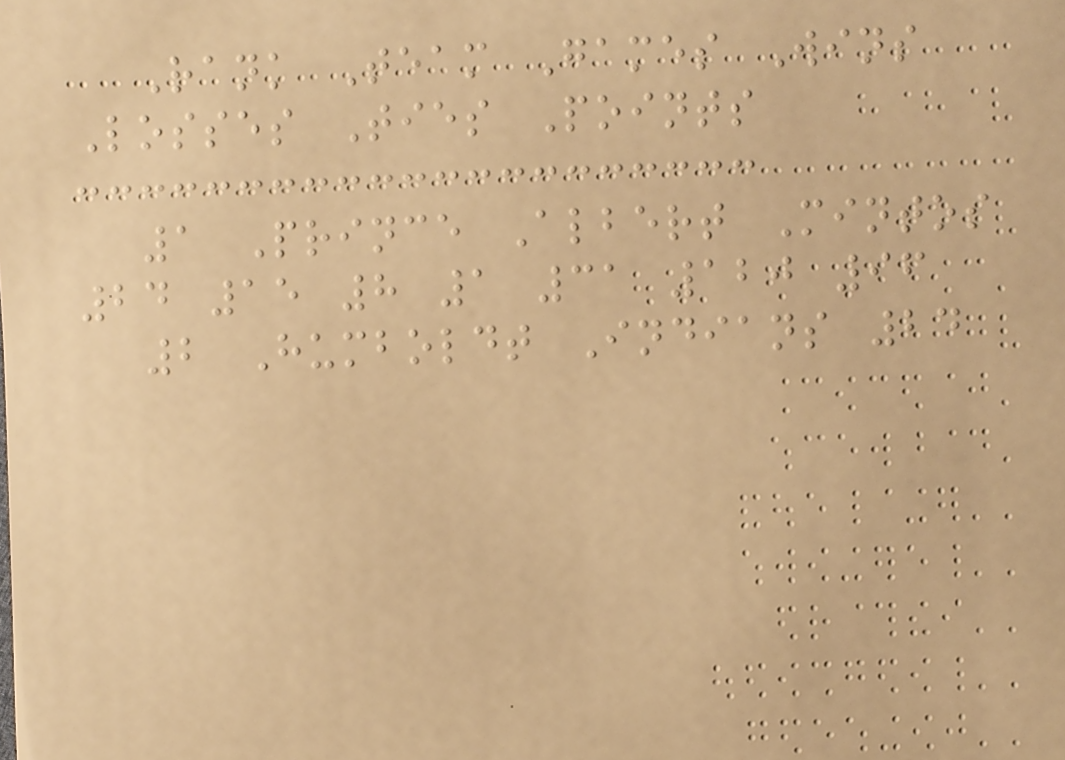Rank Team Games Wins
Losses Ties Points
1 Prince Albert Mintos
24 15 8 1 31 120 96
2 Humboldt Indians 24
